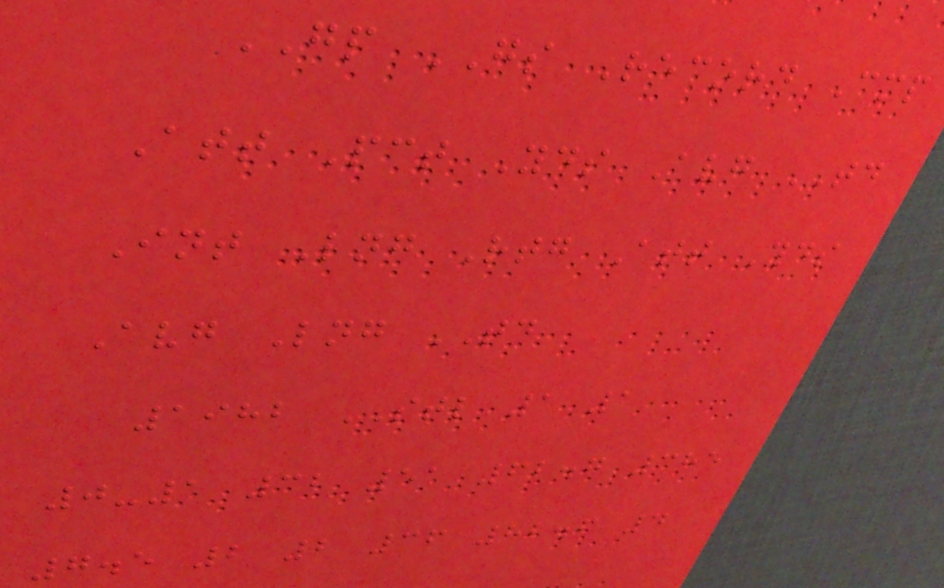GP GS Record Cmp
Att Pct Yds Avg TD
Int Lng Rtg Att Yds
Avg Lng TD
1982 STL 1 1
0-1 32 51 62.7 385
7.5 2 2 36 82.6 4
